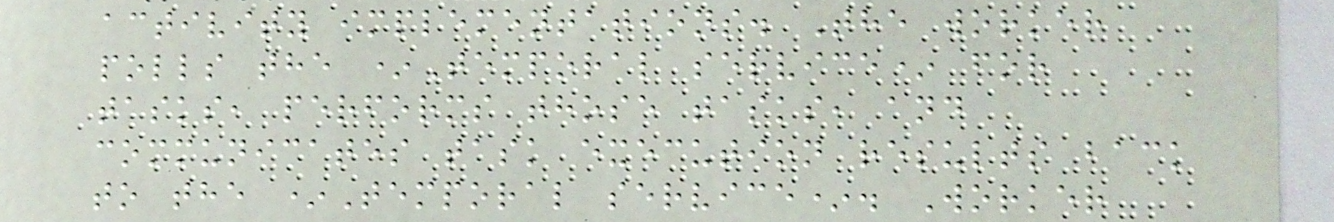activity implementations. The worker
polls the *Temporal service* for
tasks, performs those tasks, and
communicates task execution results back
to the *Temporal service*. Worker
